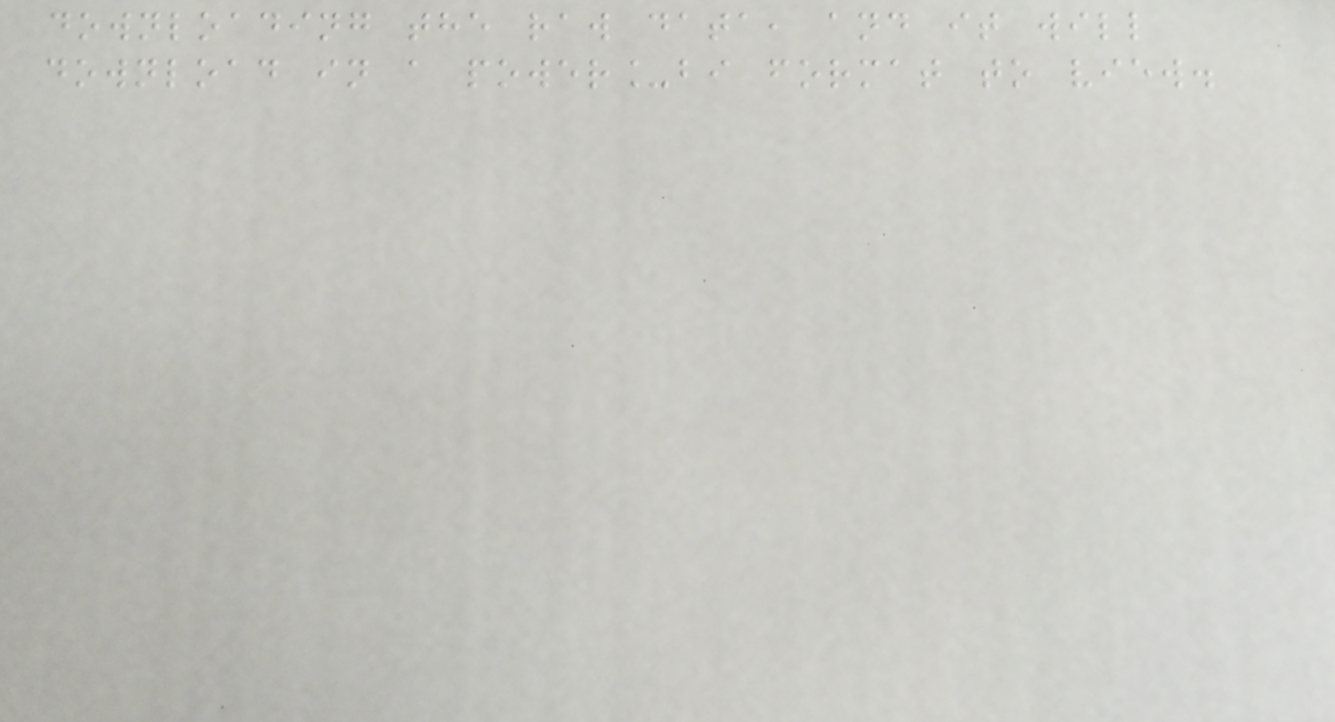downloading the raw data, and it will
download in a power_bi format to view.
